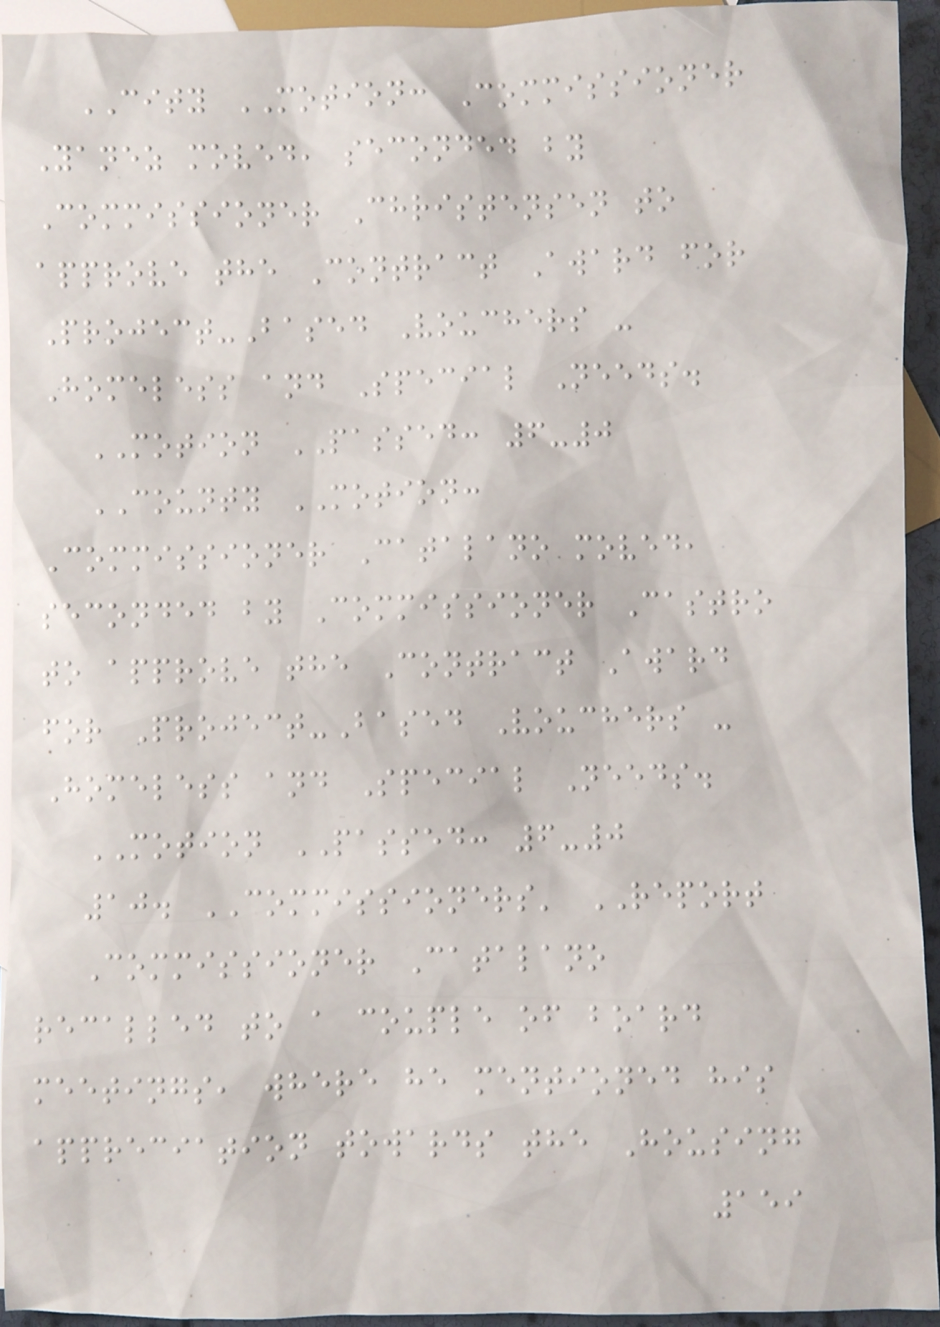CITY MOTION: Commissioner
Yanez moved, seconded by
Commissioner Christensen to
approve the Contract Award for
Project-Based Vouchers -
Homeless and Special Needs.
MOTION PASSED: 6-0
COUNTY MOTION:
Commissioner Catalano moved,
seconded by Commissioner Castro
to approve the Contract Award
for Project-Based Vouchers -
Homeless and Special Needs.
MOTION PASSED: 6-0
10. COMMISSIONERS' REPORT
Commissioner Catalano
recalled to a couple of board
meetings, where he mentioned his
appreciation towards the Housing
159
